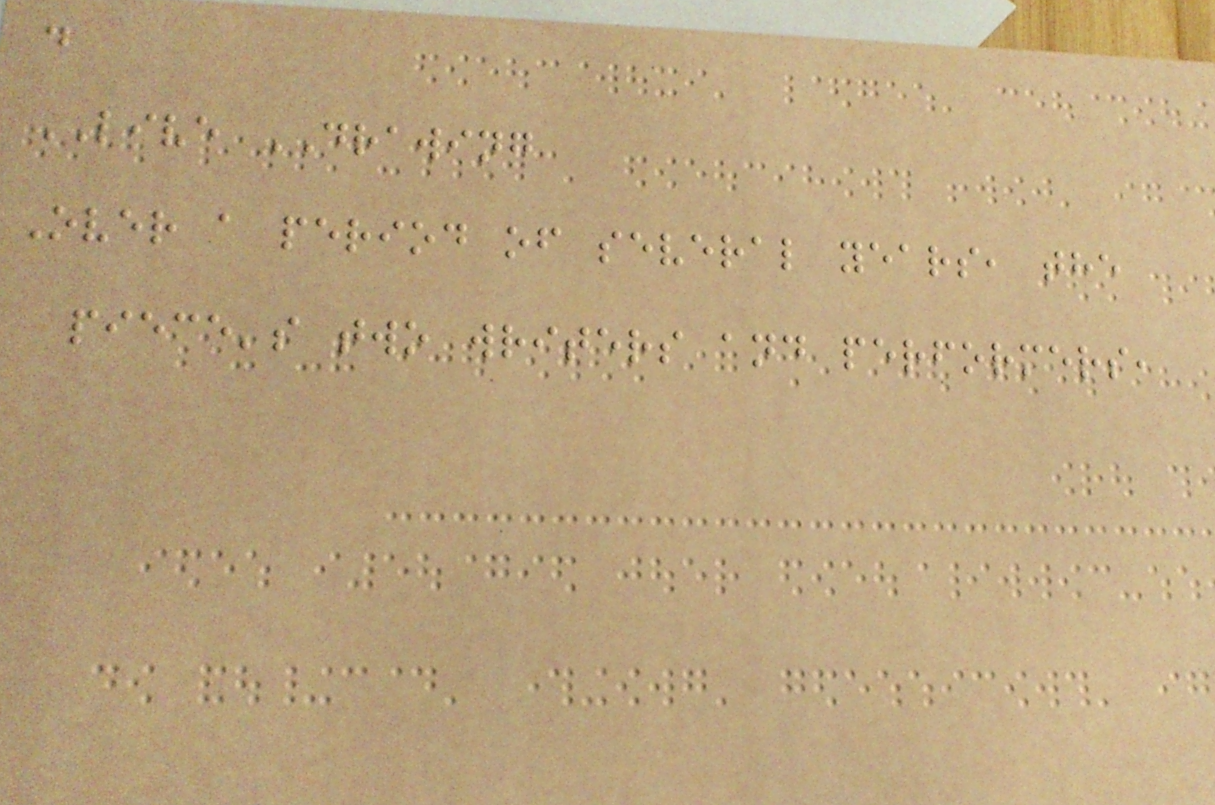.
LIVE DRAWING
Over a period of several years, the
piece's two writers and performers,
